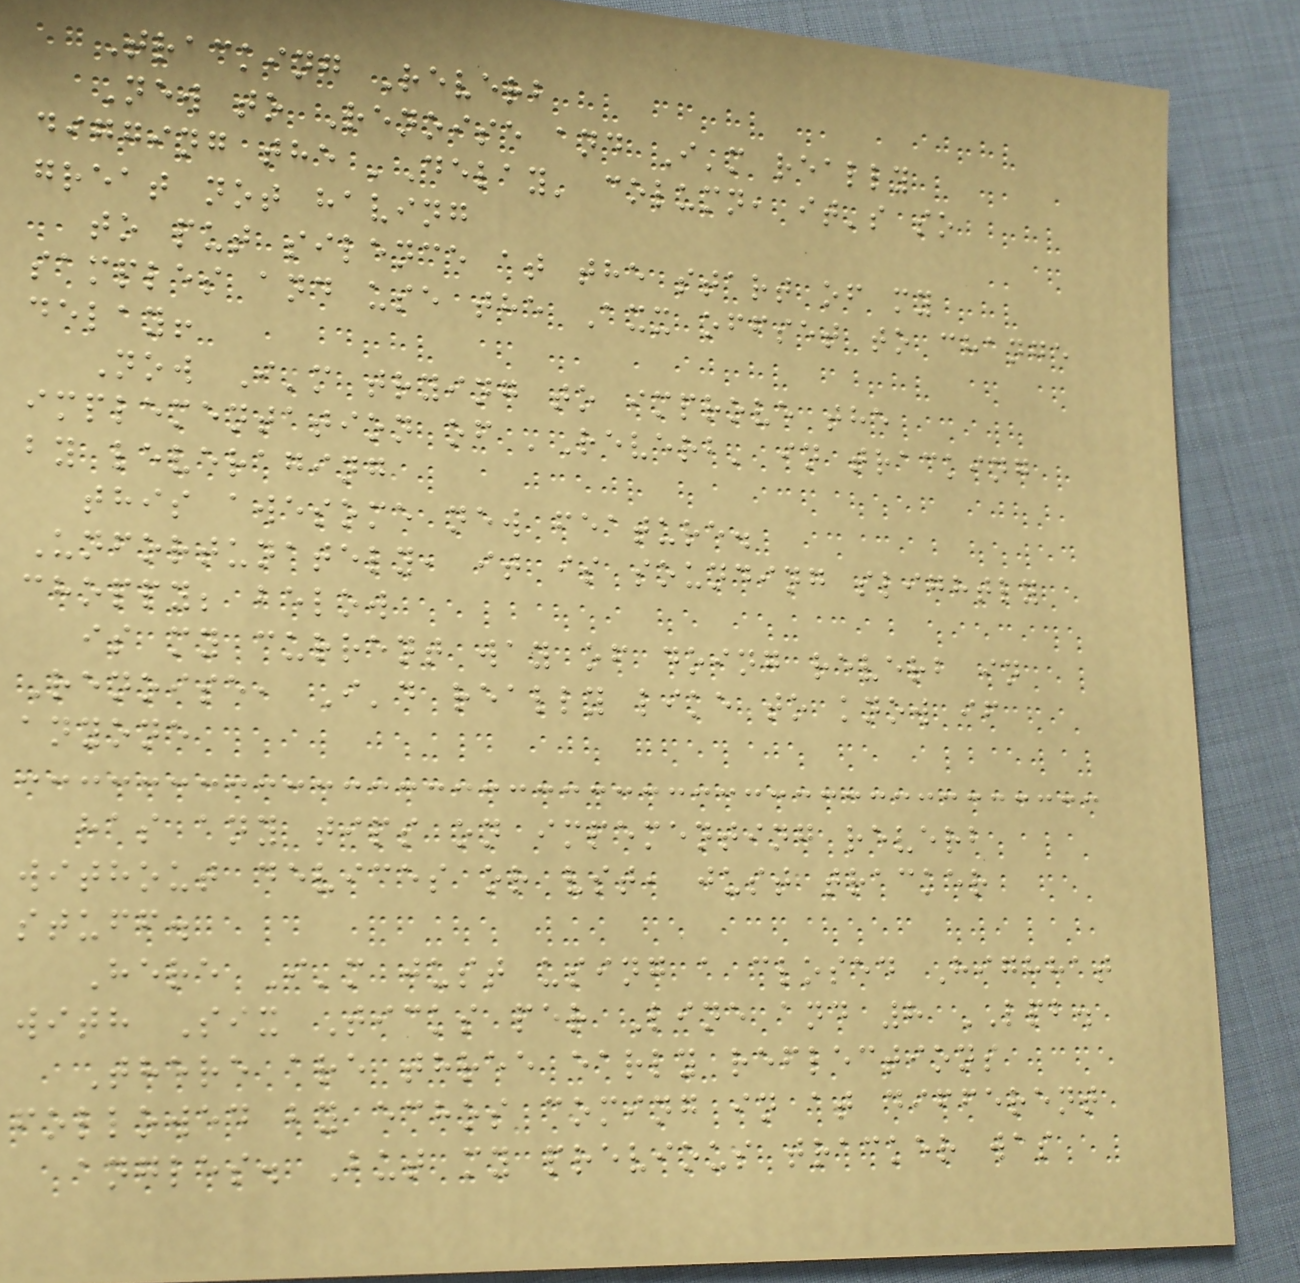Tracking Reverb
New to Renoise and I'm really
digging the 'Delay' column, it's so
great not having
to put silence at the start of my
samples and use the Axx offset to change
delay!
Now I'm trying to improve the
implementation of 'Reverb' in tracking
by leveraging
this awesome new feature.
Unfortunately, it is sounding slightly
choppy; below
is my current way of doing reverb in
Renoise, I'd really like to know if
anyone
has any tips on impementing reverb
without devices or vst, just tracker
stuff.
Here I'm just using a closed Highhat
with Six Ticks per Line and 8 LPB.
There are three early reflections
followed by echos coming in at different
angles. But my previous tracker was
